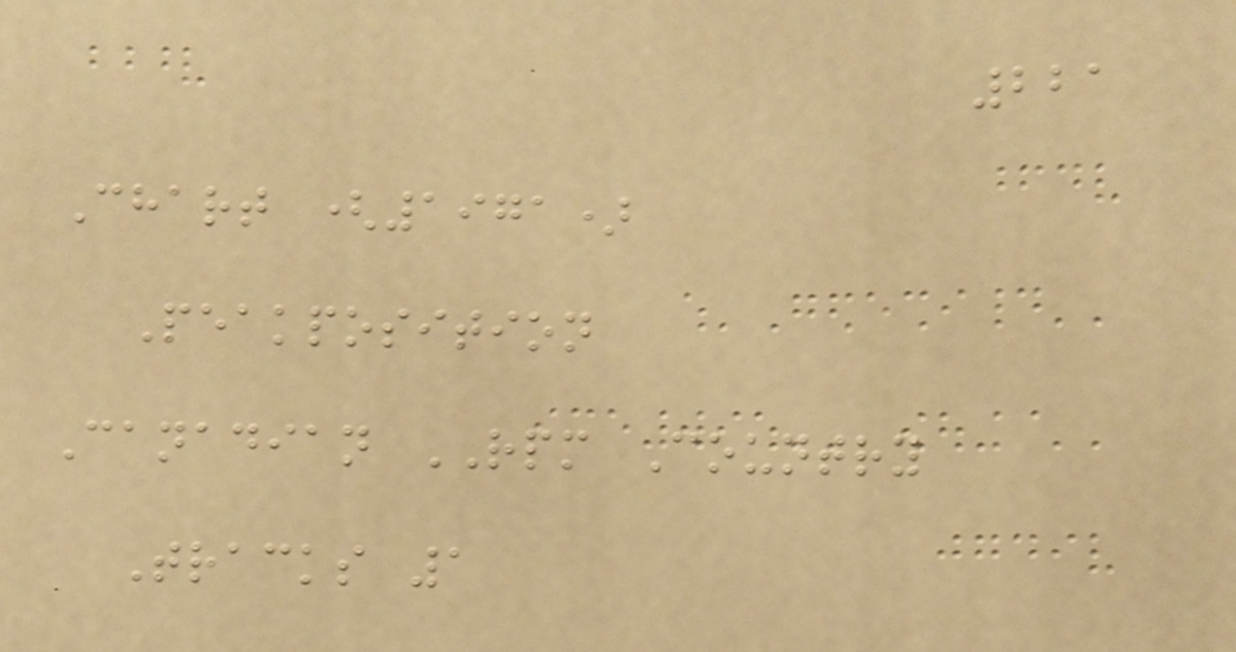221
Chart (1971)
Peakposition
Canadian RPM Country
Tracks 1
